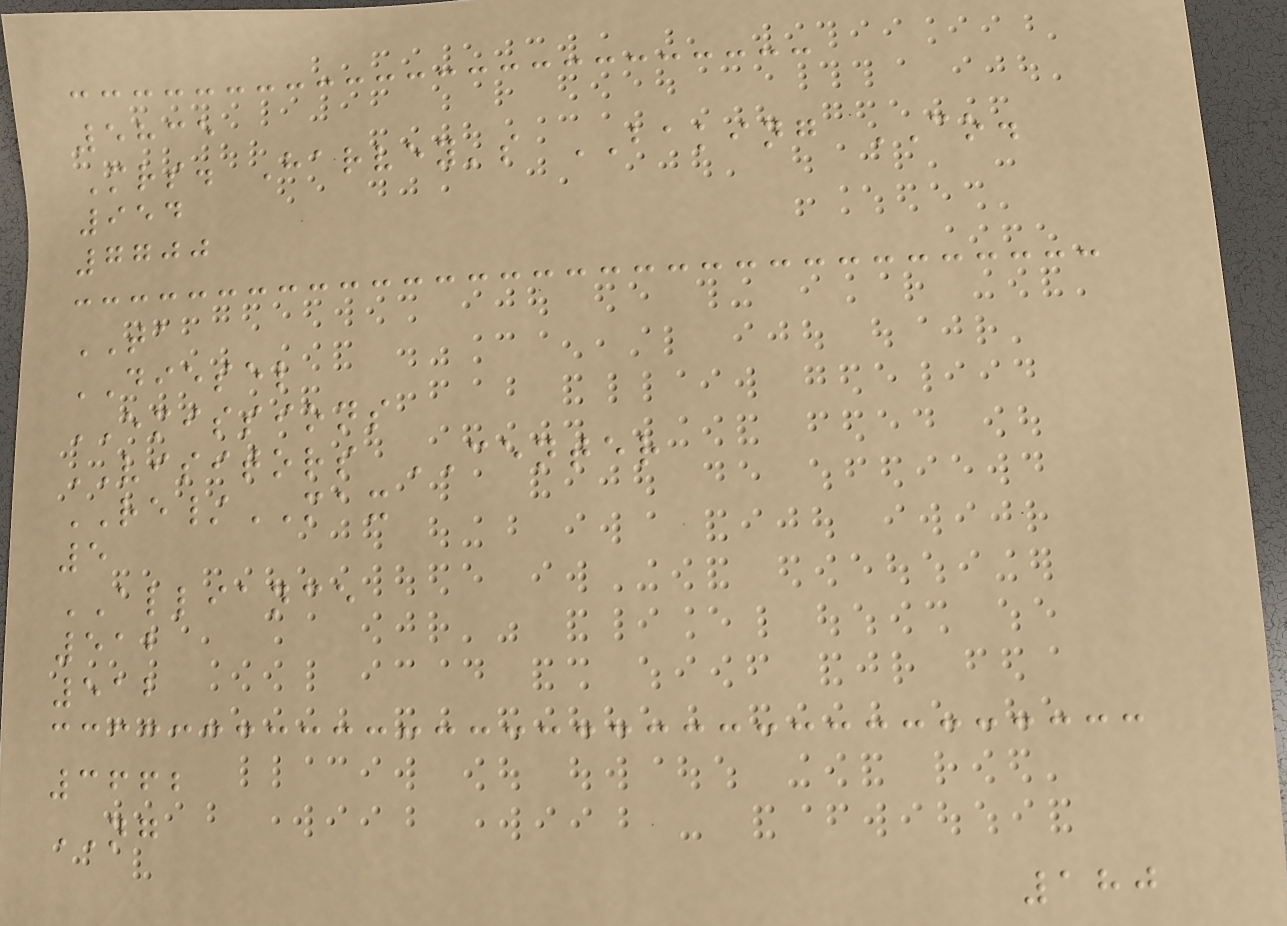5835
Mrs. Harvey's BAKING CO.
954
7700
TA
DIESEL
EMISSIONS
VISITORS CENTER
RE/MAX
5
ALLIANCE
512
512
3662
NG
180
